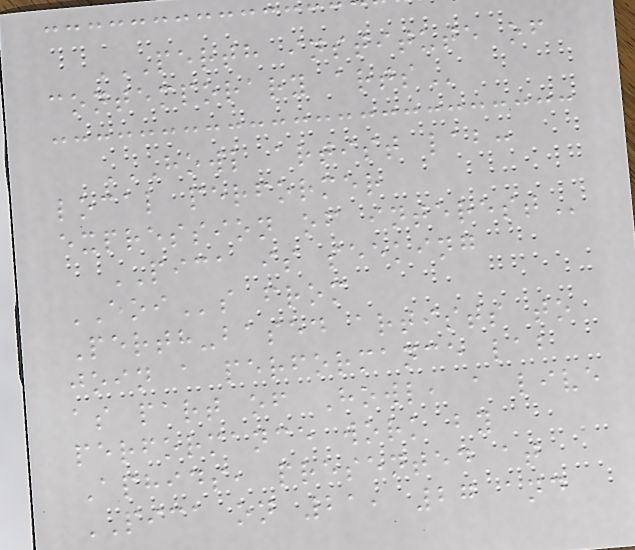PERTH INSTITUTE OF
CONTEMPORARY ARTS
HOWL ARTIST LAB:
LOCAL PERFORMER
EXPRESSION OF INTEREST
PICA is seeking
EOIs from
Perth-based artists to
join a performance lab
as part of Howl, a live
performance work by
Aphids, presented at
PICA on 21, 27 and
